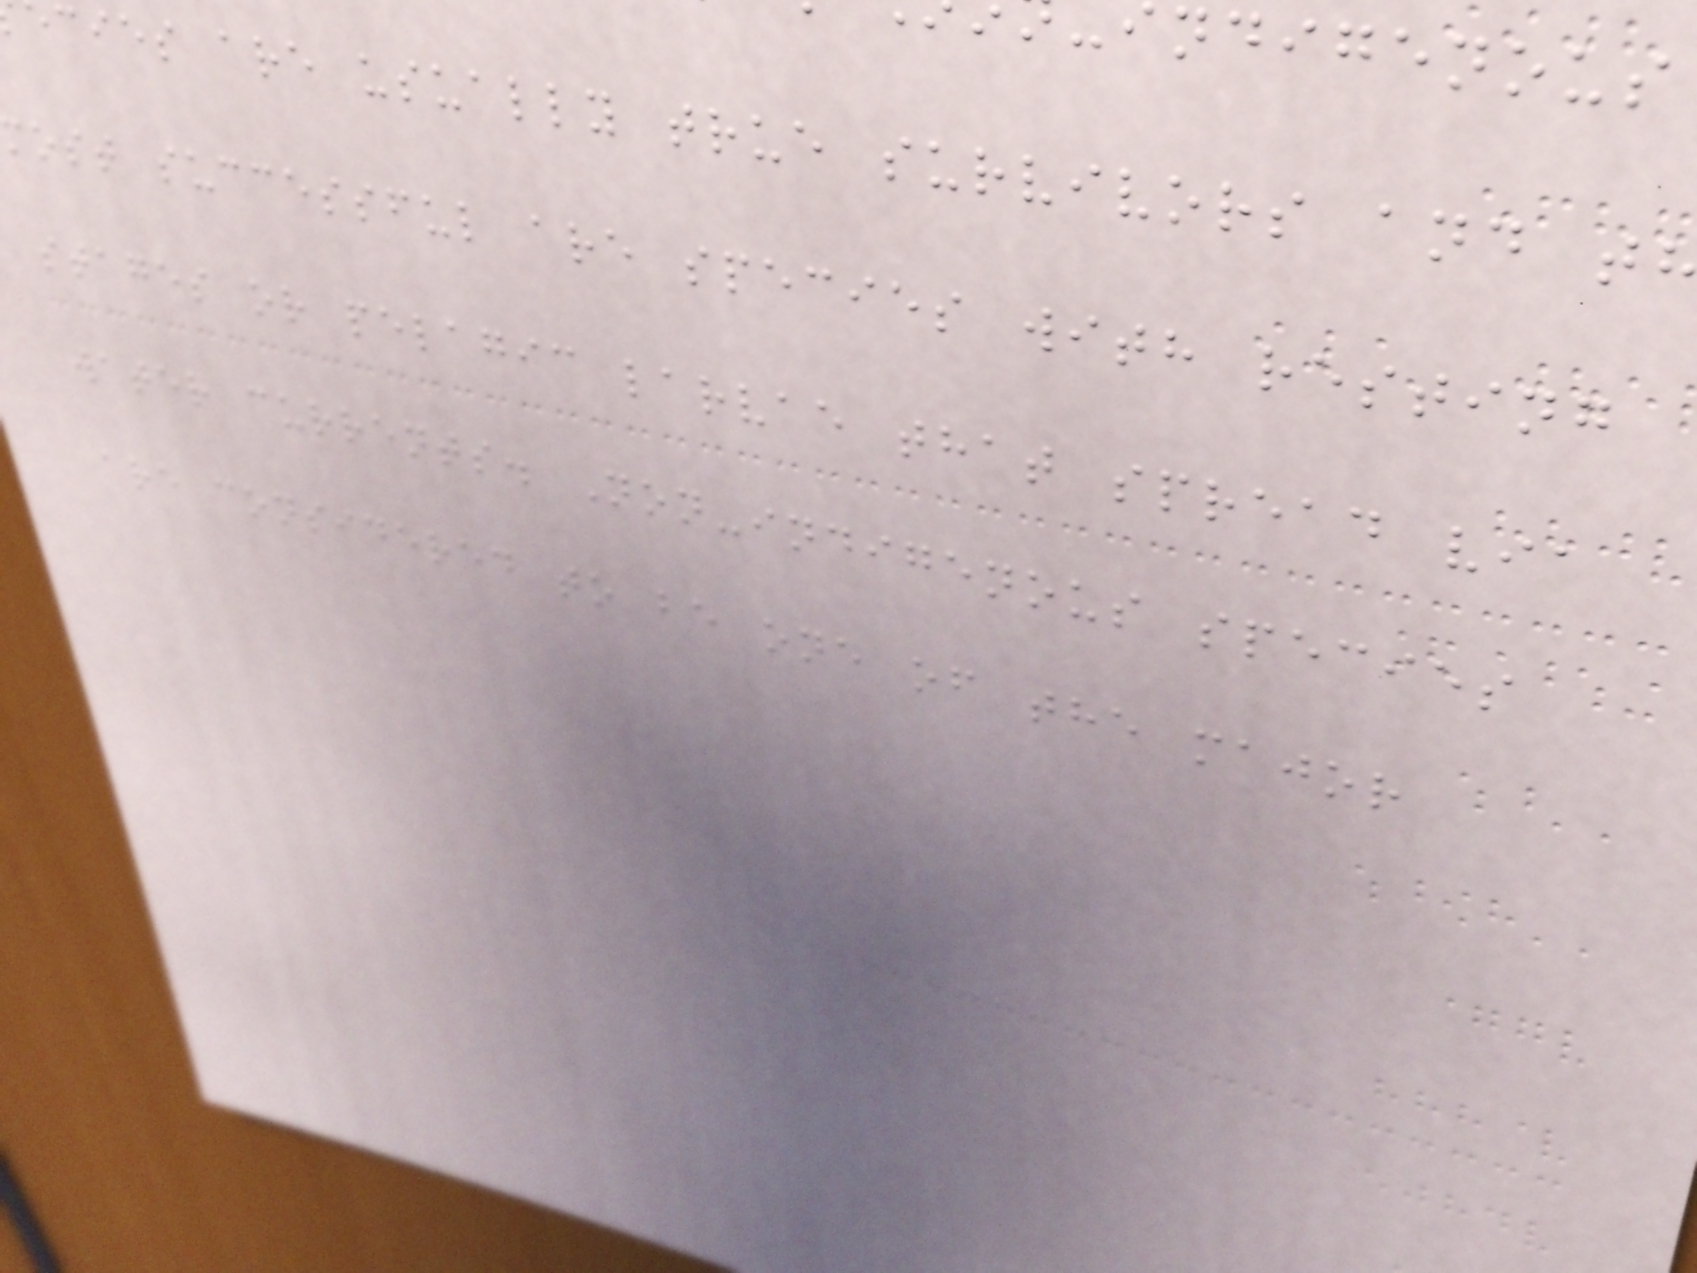cies are usually true survivors and t
ost successful are species with resting
stages or pelagic larvae that spread via
water currents. Non-indigenous species
are considered to be one of the major
